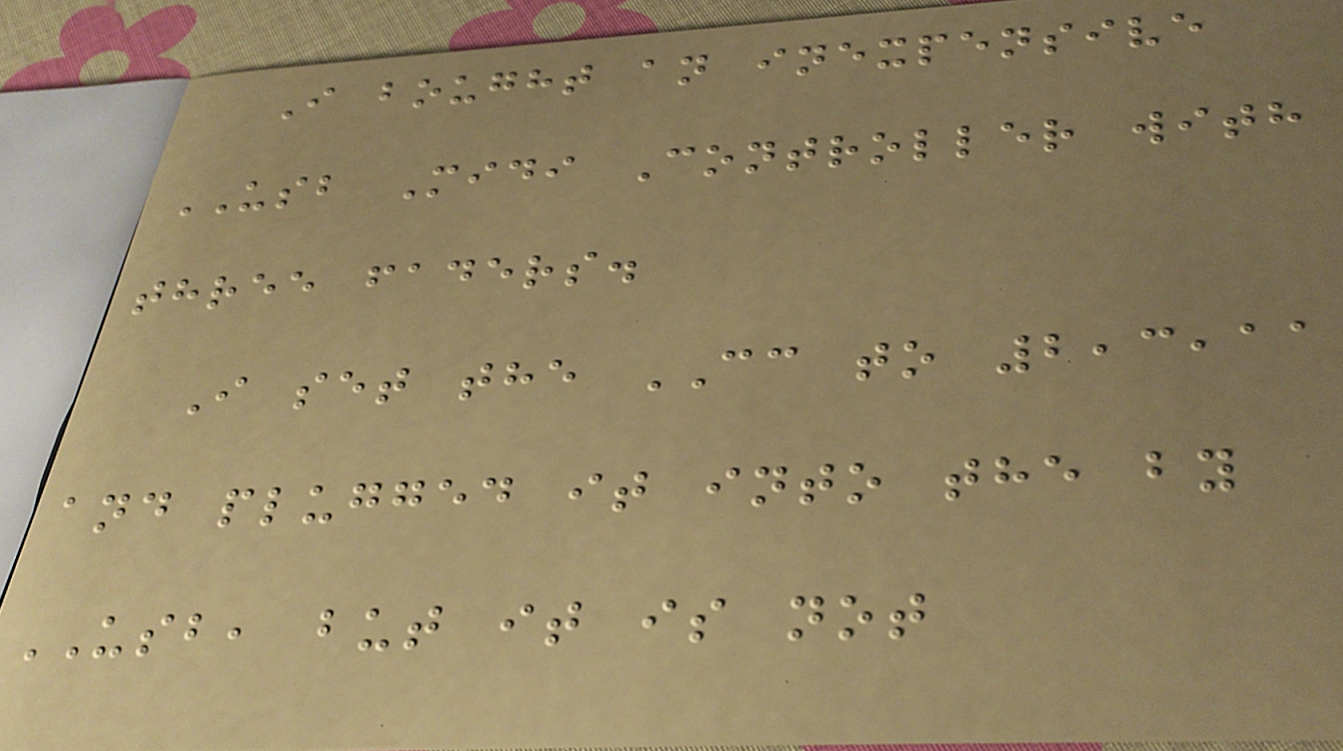I bought an inexpensive
USB Midi Controller with
three faders.
I set the CC to 2,3,11
and plugged it into the by
USB, but it is not
